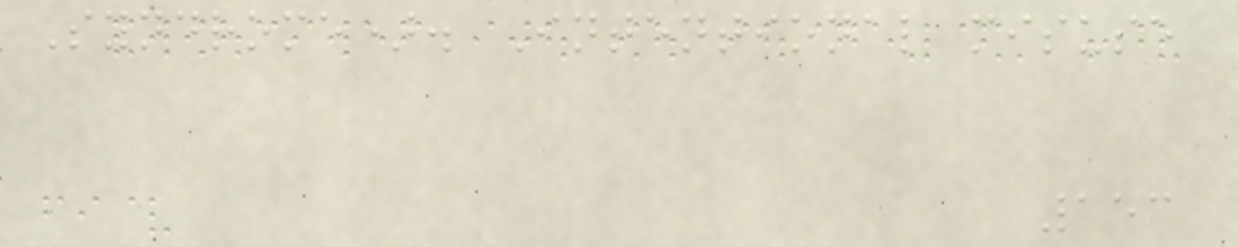Syndrome). Intentional misuse
153
